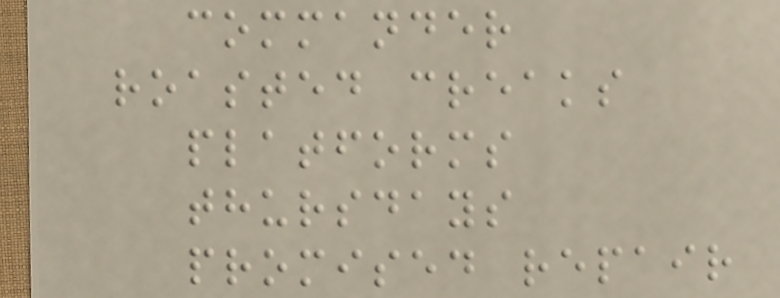commander
roasted creaks
platforms
thursdays
promised repair
